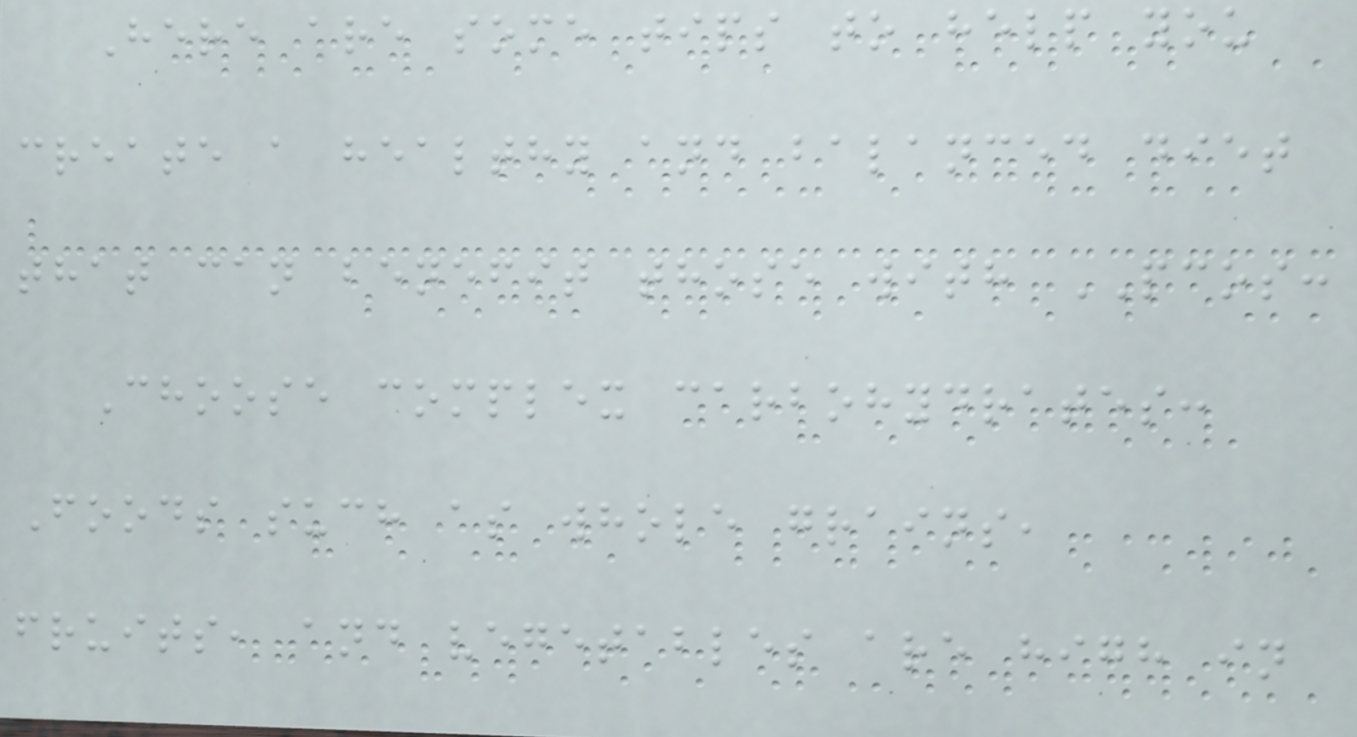Here are some tips to help you
create a healthy and balanced diet
that can benefit those with PCOS:
Choose complex carbohydrates:
Foods such as whole grains,
fruits, and vegetables are high in
